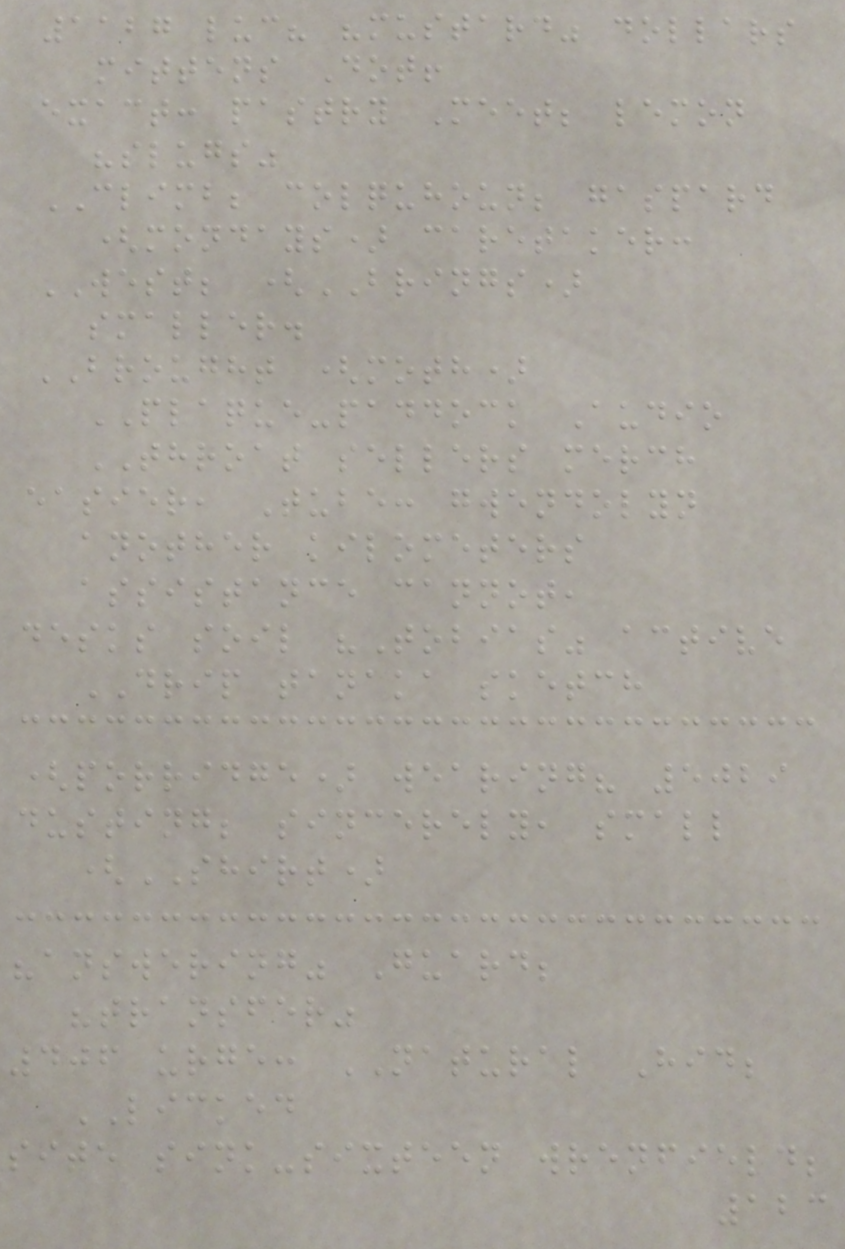1127 luc? "mustard" dollars
mittens Dot!
exact: pastry Meet; lemon
"slugs"
CLIMB; colquhoun; gaspard
(mondays) caretaker:
WEST; (BRINGS)
smaller.
BROUGHT (moth)
PLAQUE-paddock Audio
THROAT sellers merch
easier, Tube: gwendolyn
another kilometers
assistance cannot,
desks soil "Tobias" active
DRIP tanaka sketch
(porridge) wearing? 5029
dusting; sincerely, small
(SHIRT)
"answering" Guard;
"transfer"
406 urge: NATURAL Hid;
LICKED
site sink-sixteen wrenfield;
123
